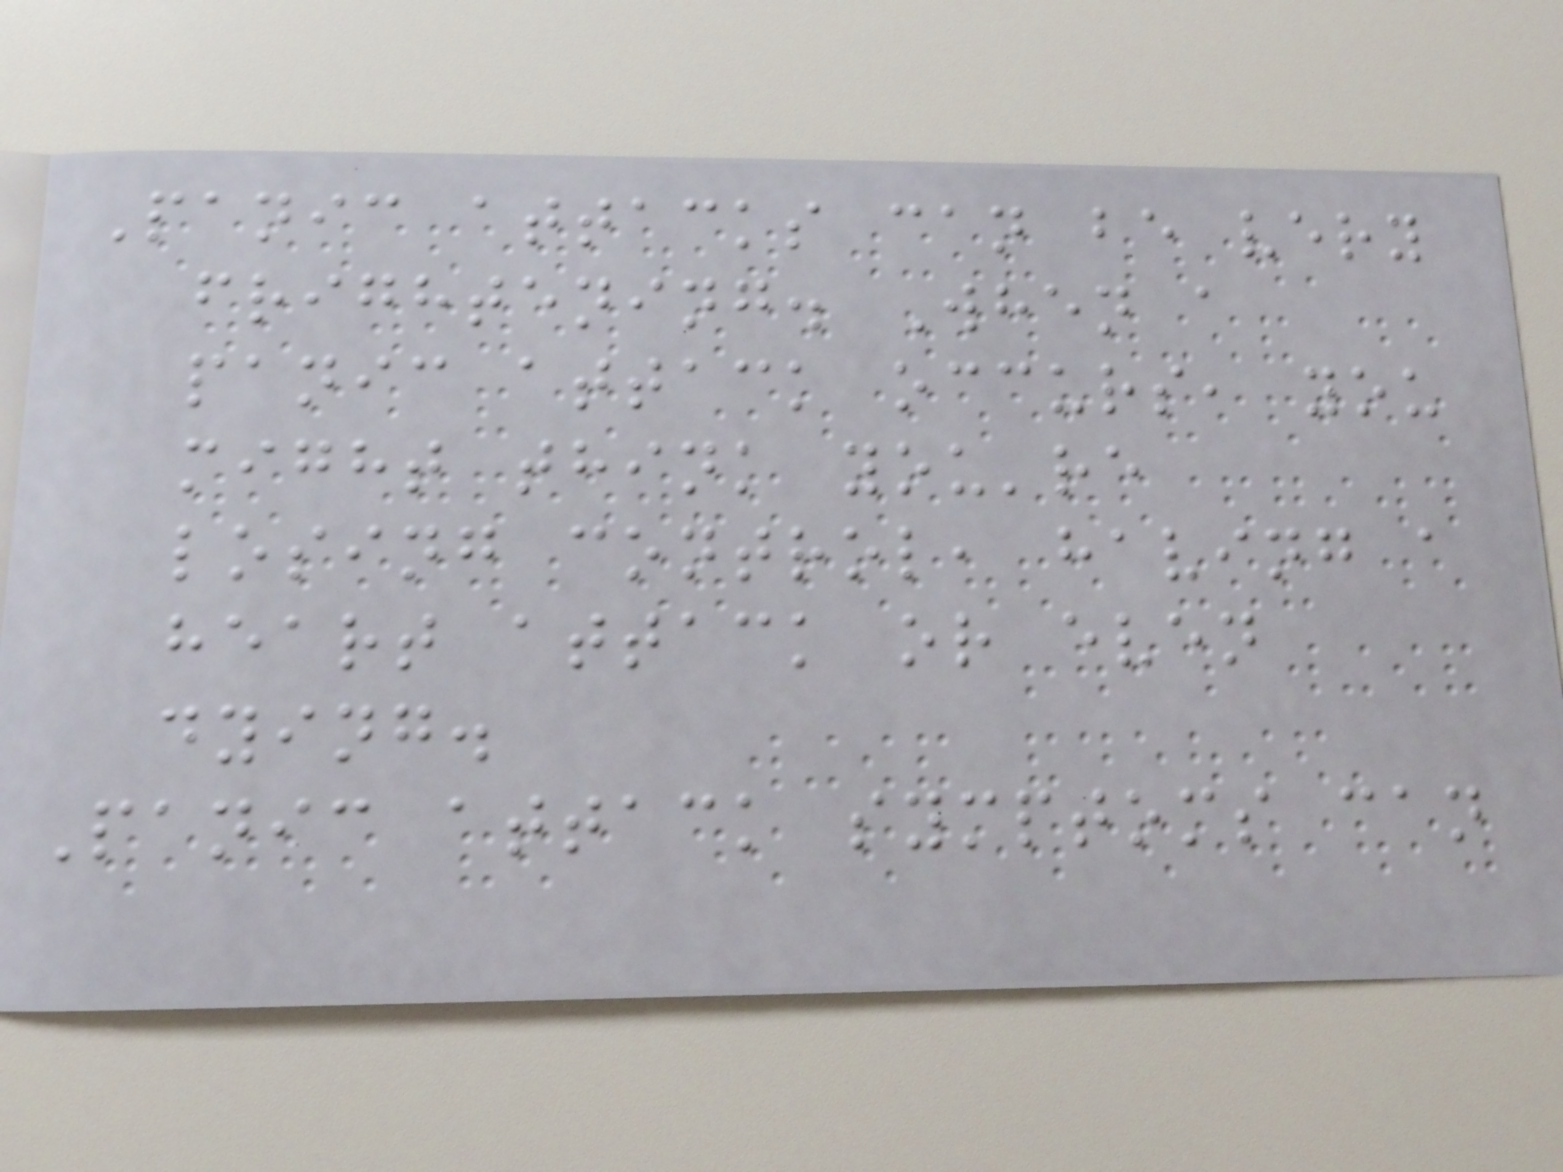Panic attacks can be very
frightening. When a
panic attack occurs, you
might think you're
losing control, having a
heart attack or even
dying.
Panic attack symptoms can
